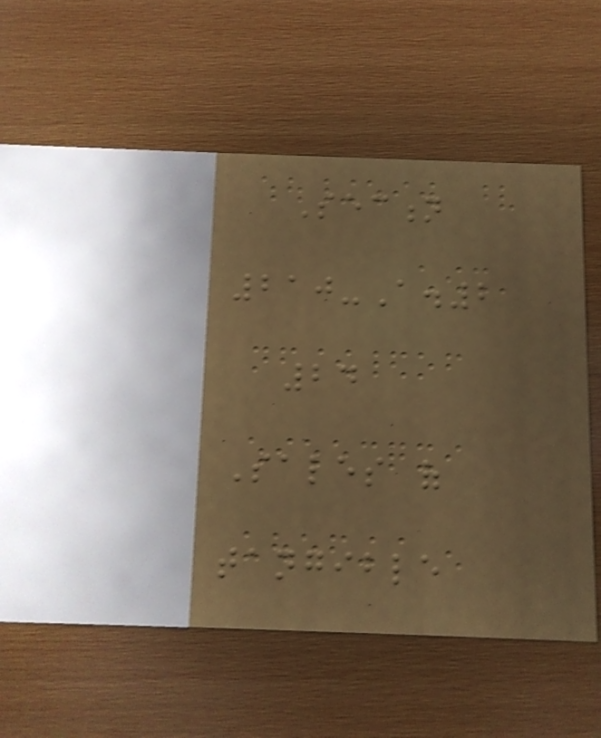Section
210-A.2
24
Sales of
tangible
